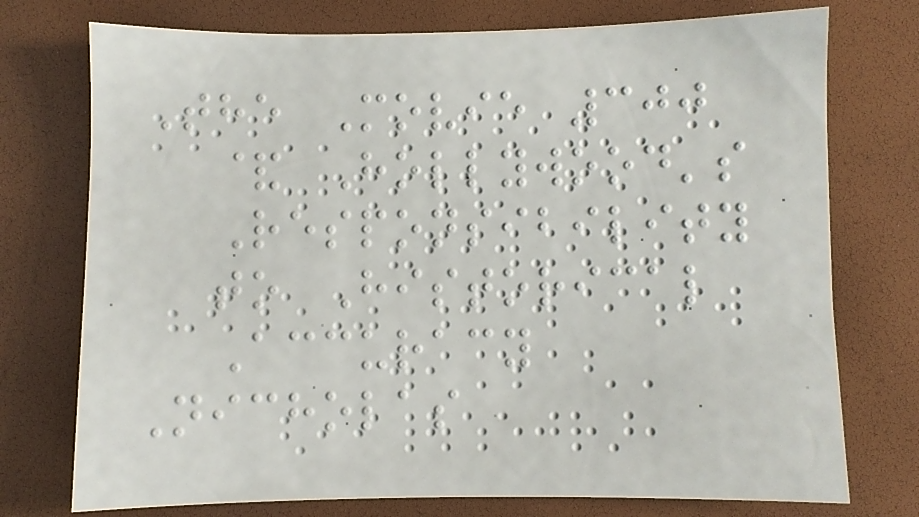The Movie 300
& Hollywood's
Responsibility
to Historical
Accuracy
Nicholas
